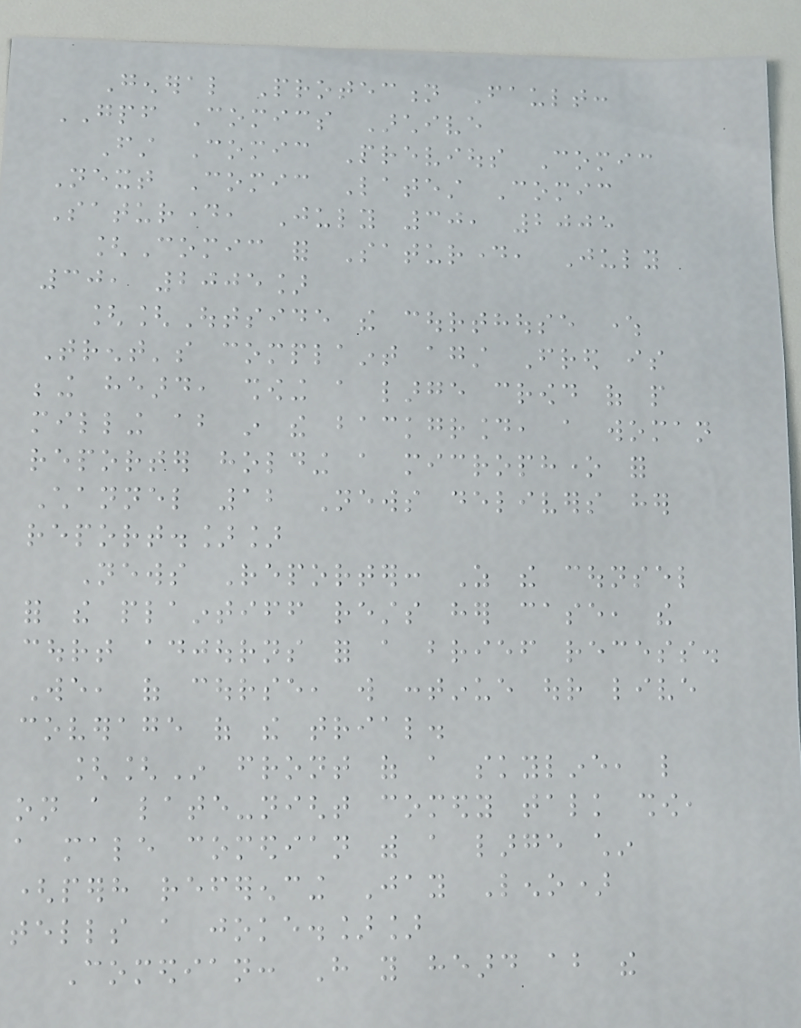General Protection Fault:
GPF Comics Archive
First Comic Previous Comic
Next Comic Latest Comic
Saturday, July 30, 2005
[Comic for Saturday, July
30, 2005]
[[Outside the courthouse where
Trent's complaint against Fred is
being heard, showing a large crowd of people
milling about in the background, a woman
reporter holding a microphone for
Channel 12 News delivers her
report.]]
News Reporter: As the counsel
for the plaintiff rests her case, the
court adjourns for a brief recess.
We, of course, will continue our live
coverage of the trial.
[[In front of a skyline, like
on a late-night comedy talk show,
a male comedian with a large chin
(perhaps referencing Jay Leno)
tells a joke.]]
Comedian: Have you heard about the
